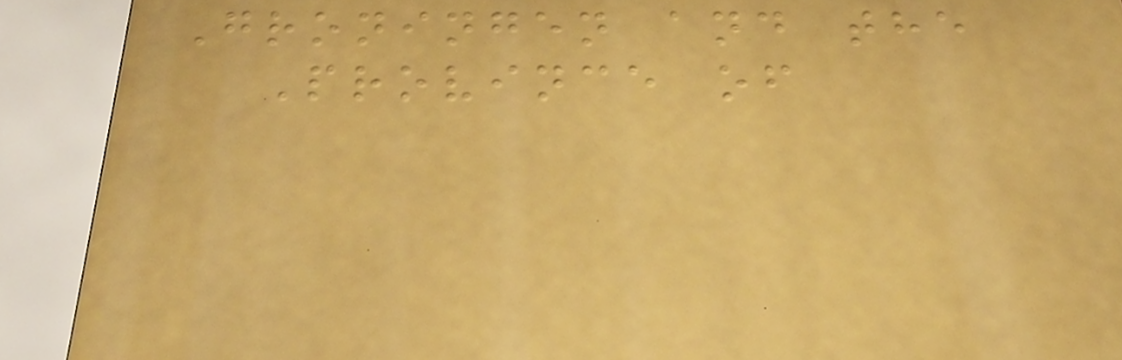Groningen and the
Province of
